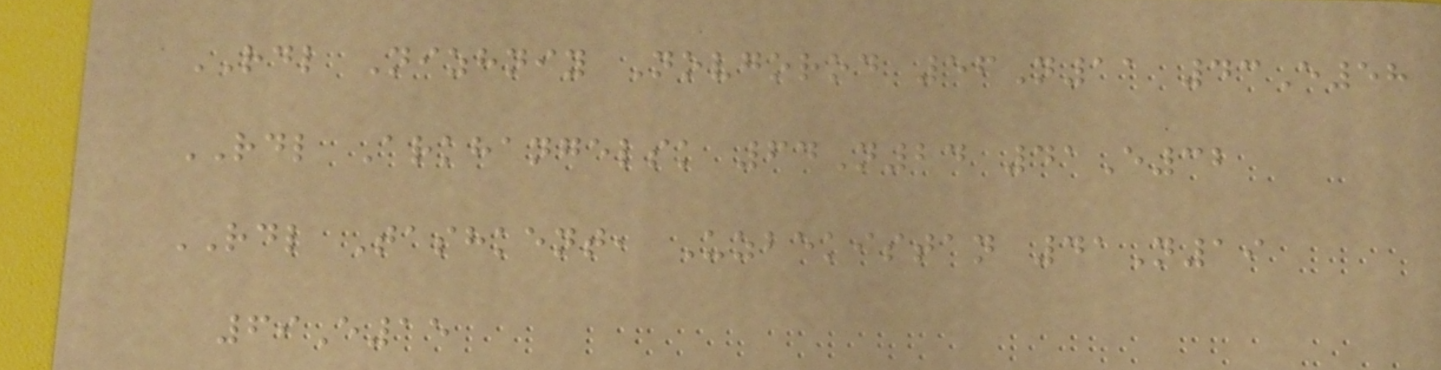RDL Nizhniy Novgorod 56N11 43E58
RDL Arkhangelsk 64N24 41E32
RDL Tashkent, Uzbekistan 41N19
69E15
